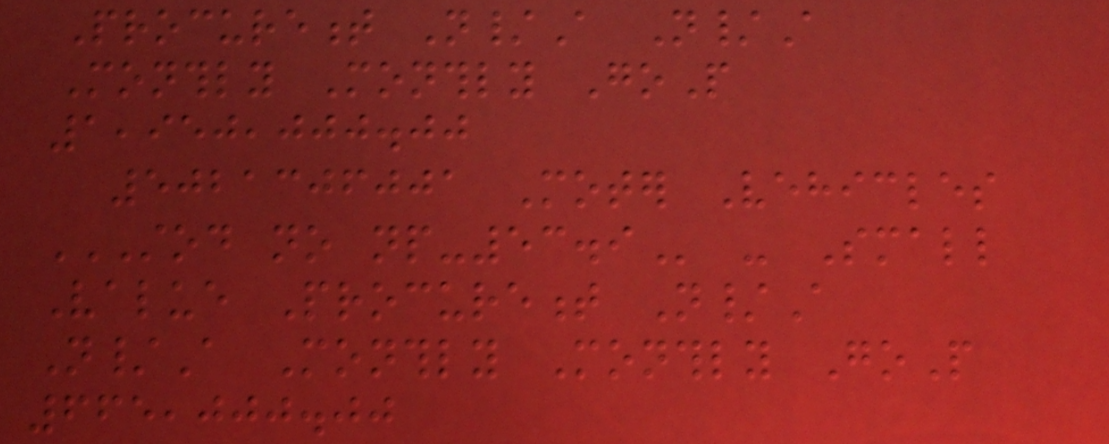Procurement N/A N/A
Monthly Monthly GoP
1,950,000.00
5021306001 Moter Vehicles
STOD NO NP-53.9 - Small
Value Procurement N/A
N/A Monthly Monthly GoP
665,000.00
